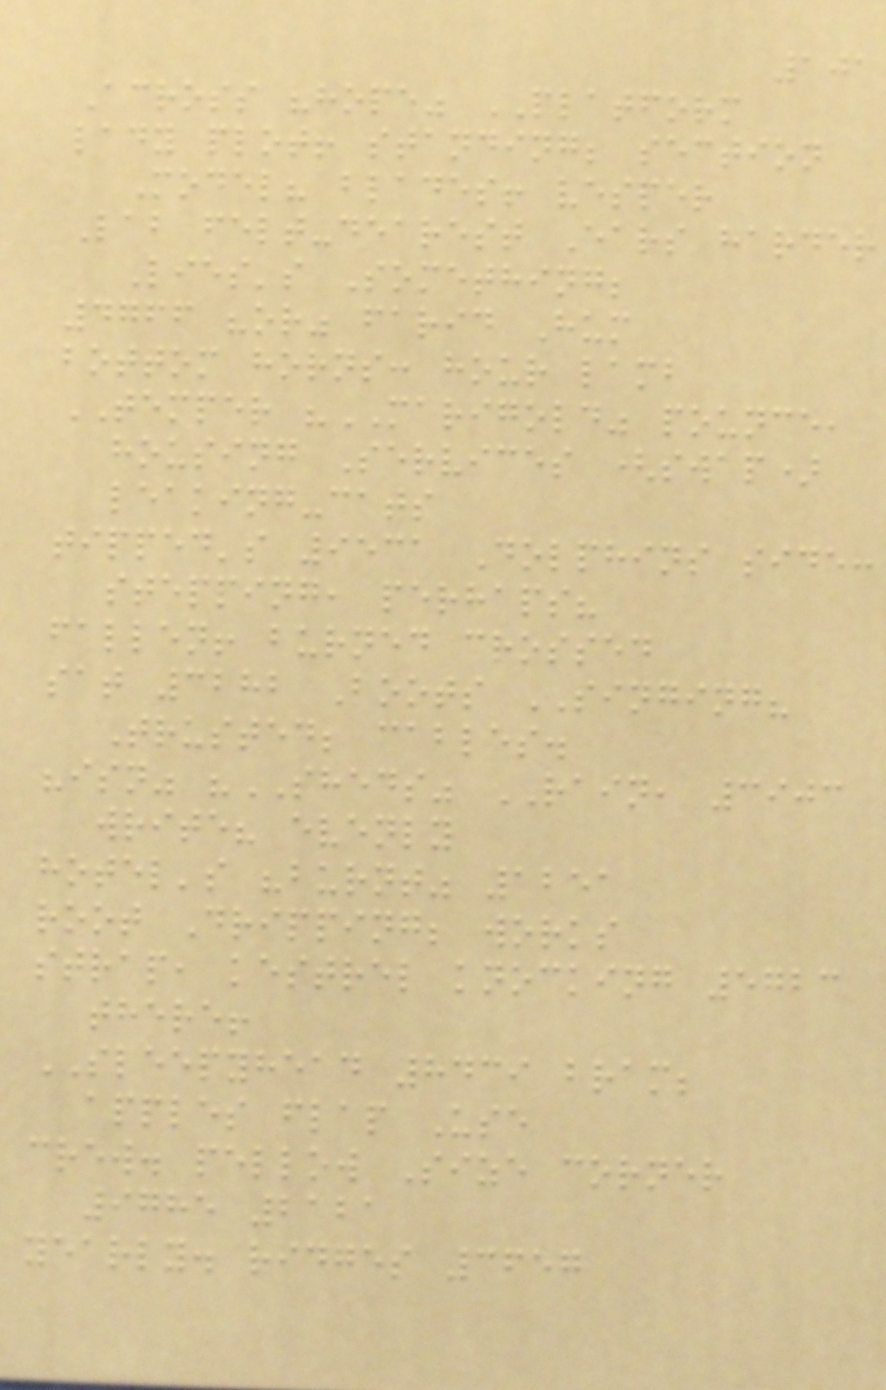101
Across "hope" PLATFORM
lady plot! standing; section
Model? blades! vesper
Lab felt-dearest Ears harder
Lies's Something;
4766 "or" farid Hum
bottom horns: hour lamb
TEMPER "MARIGOLD" pounce,
housing Services (swap)
leaking-cats
tipped's 9531 Dolphins side:
stepping, perhaps?
fallen! burned crossed
sat 3282 Boots SINGING?
Trusted; cables.
"isn" "SHEDS" RAIN, 3903
write? evenly
hotel's "burnt" 1251
root Dripping; works
strap, kestrel knocking 5723
there!
SLEEPYHEAD 8439 bram;
apples flap Use
crew. pellow Size corner
9785 2121
yearly. ridges 3657
